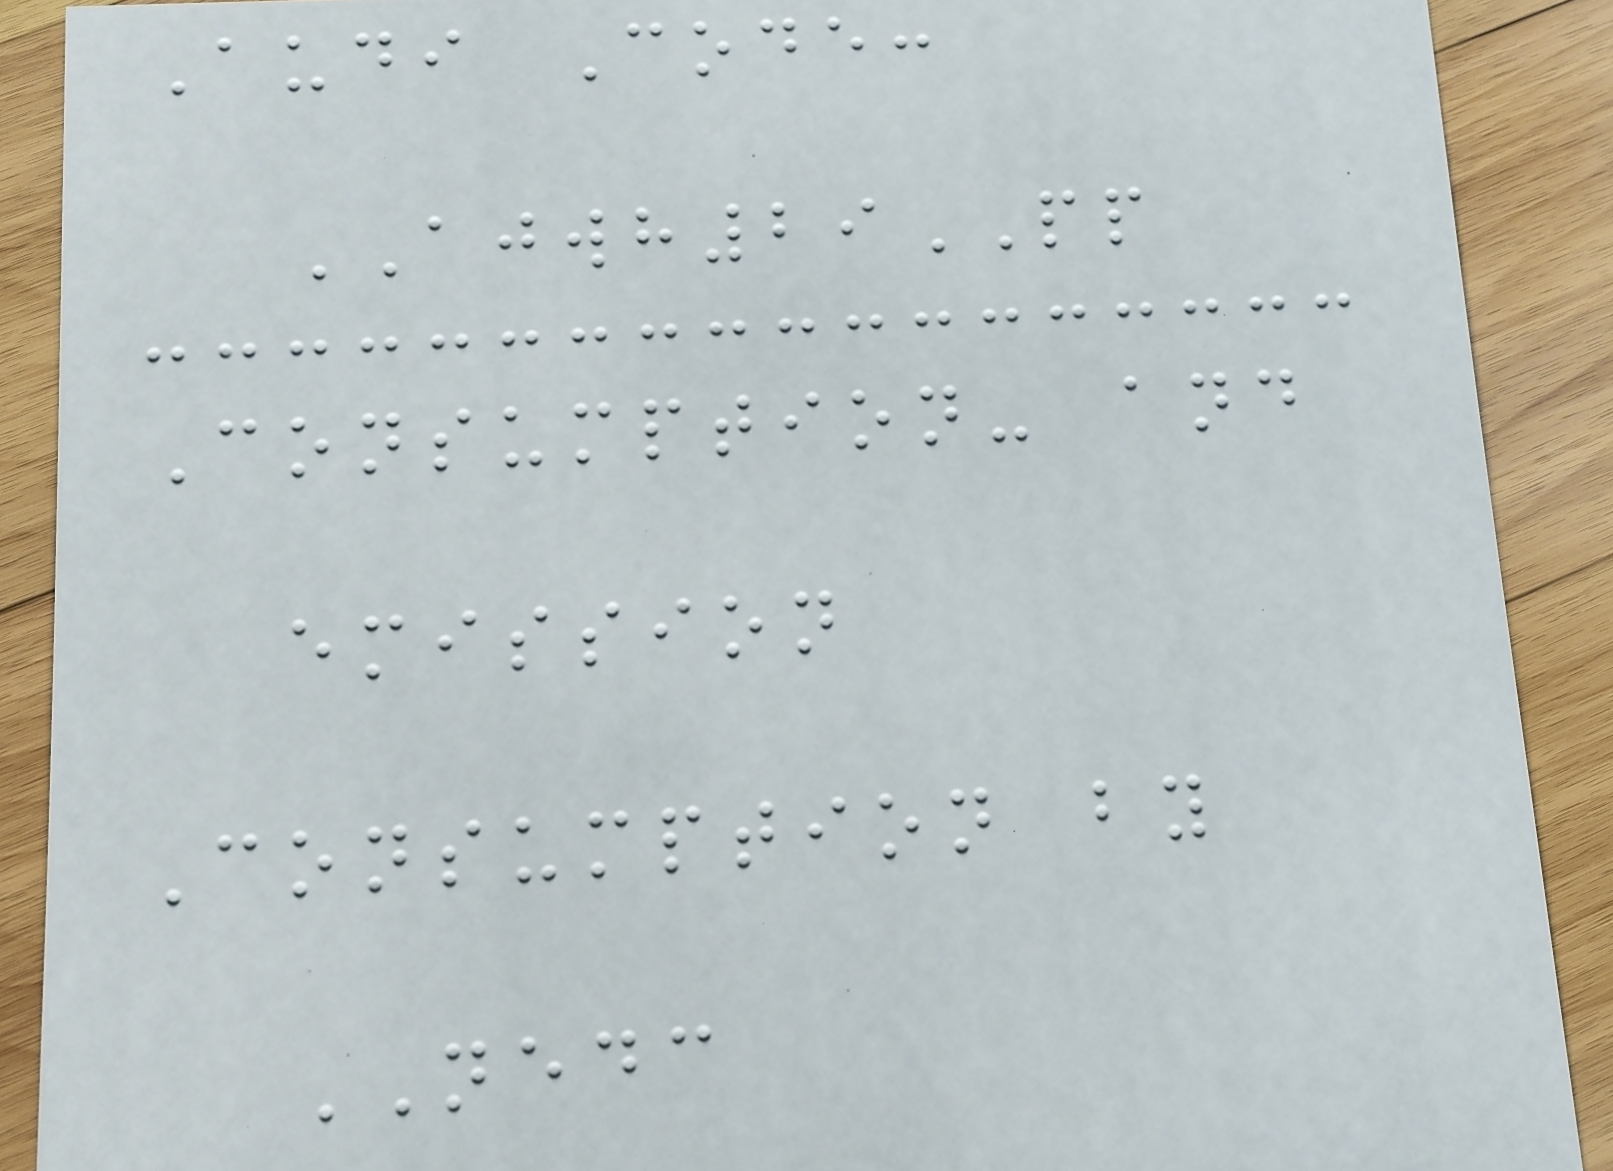Audi Code:
AJWH29PP
Consumption- and
emission
Consumption by
NEDC
